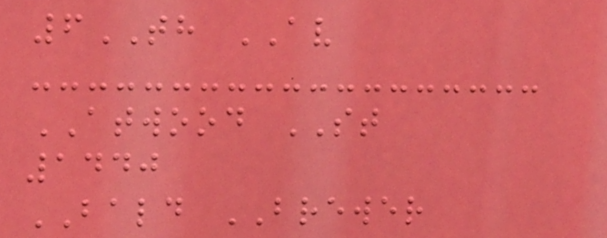6TH AV
ATWOOD ST
1440
BALD BREWER
